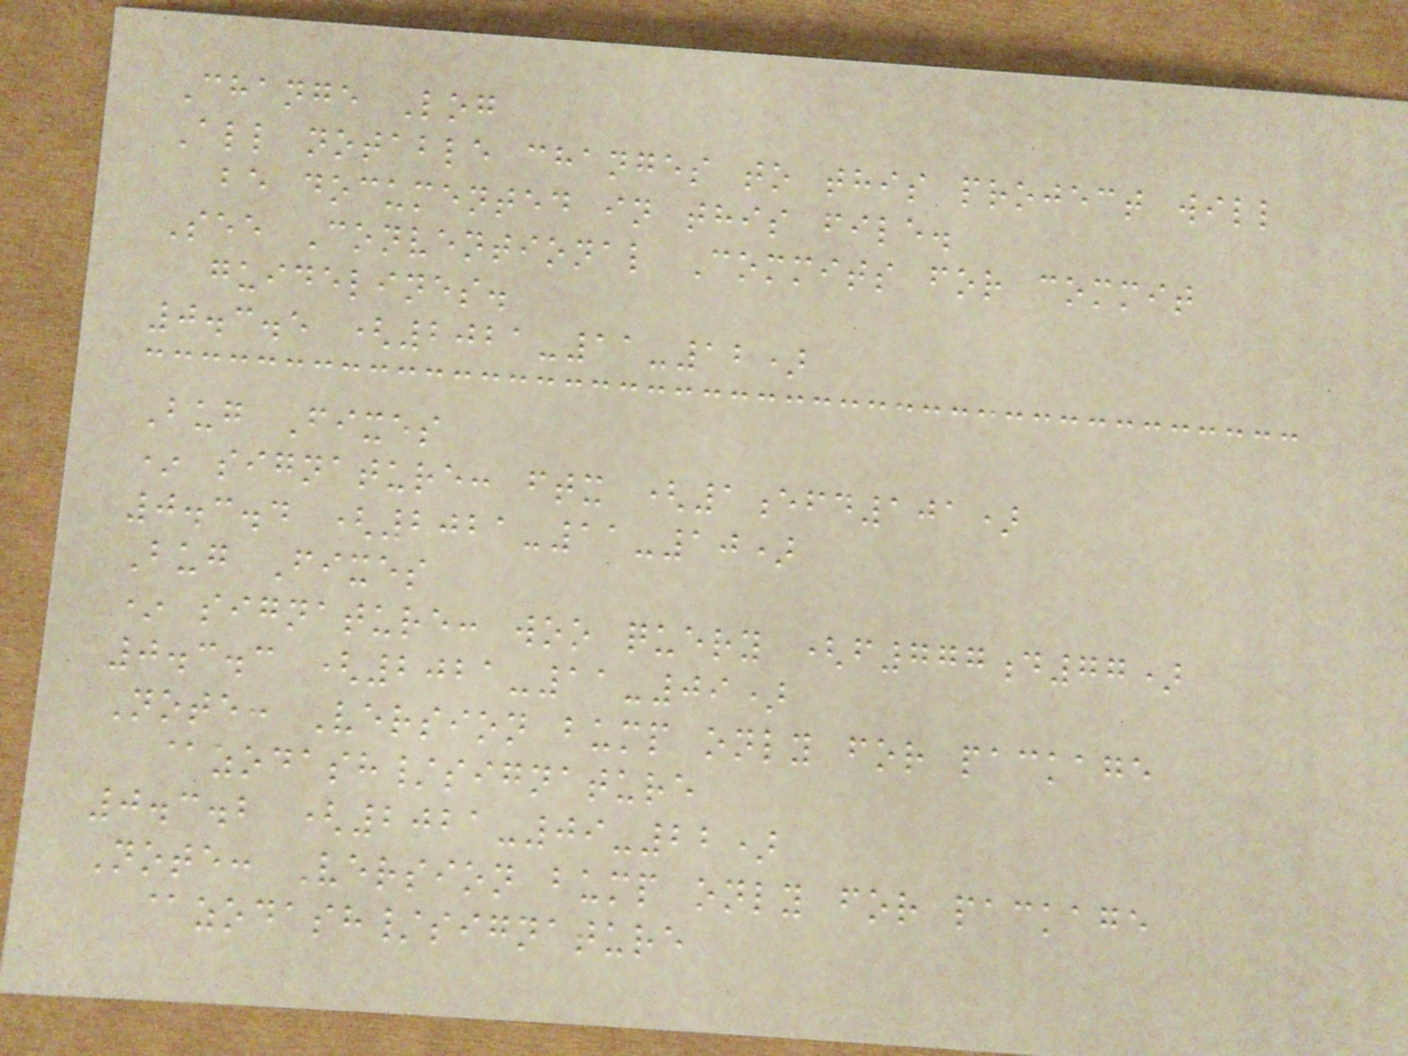Change Log
All notable changes to this project will
be documented in this file.
See Conventional Commits for commit
guidelines.
0.3.5 (2021-11-12)
Bug Fixes
* signature: ftx (1efd101)
0.3.4 (2021-11-10)
Bug Fixes
* signature: woo query (f777d77)
0.3.3 (2021-11-09)
Note: Version bump only for package
@zodash/signature
0.3.2 (2021-09-22)
Note: Version bump only for package
@zodash/signature
